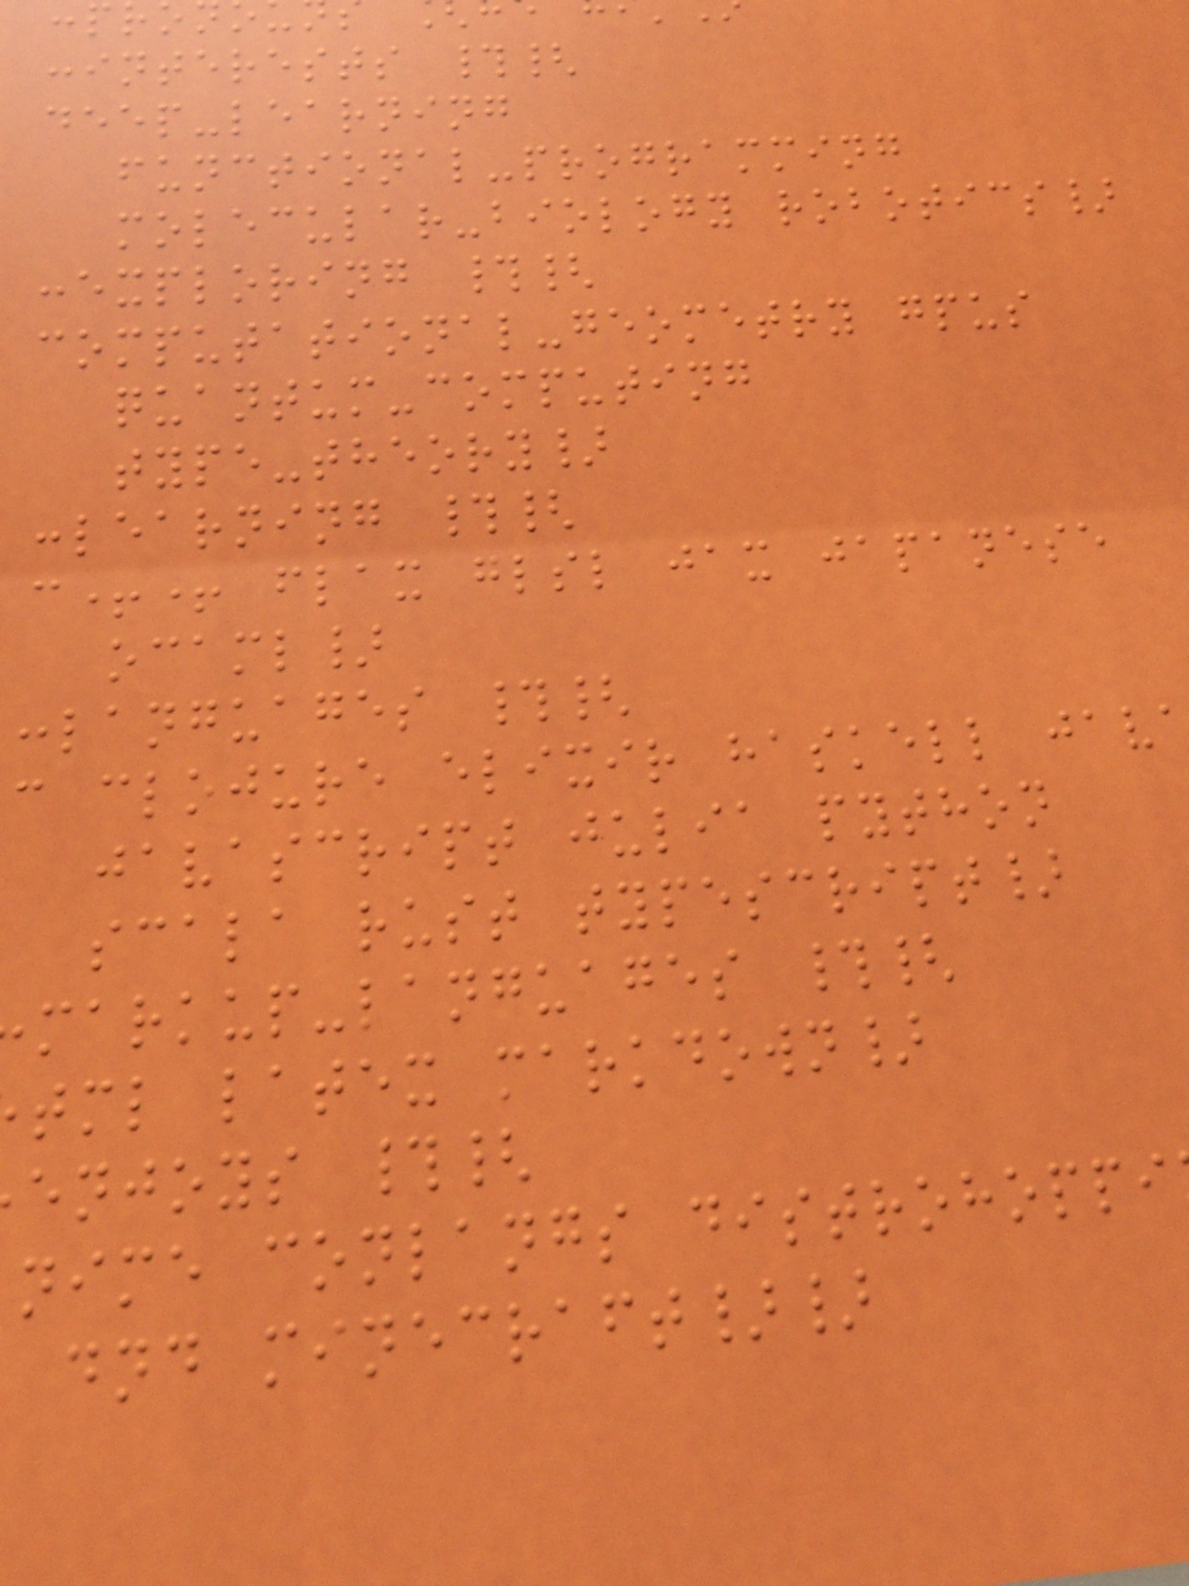:interests #{
deep-learning
functional-programming
molecular-biology robotics}
:exploring #{
computational-geometry gpus
quantum-computing
type-theory}
:learning #{
c++ flax glsl jax japanese
ocaml}
:languages #{
c clojure elixir haskell jav
javascript julia python
scala rust typescript}
markup-languages #{
tml latex markdown}
enjoys #{
nime conlangs distrohoppi
dnd minecraft}}
